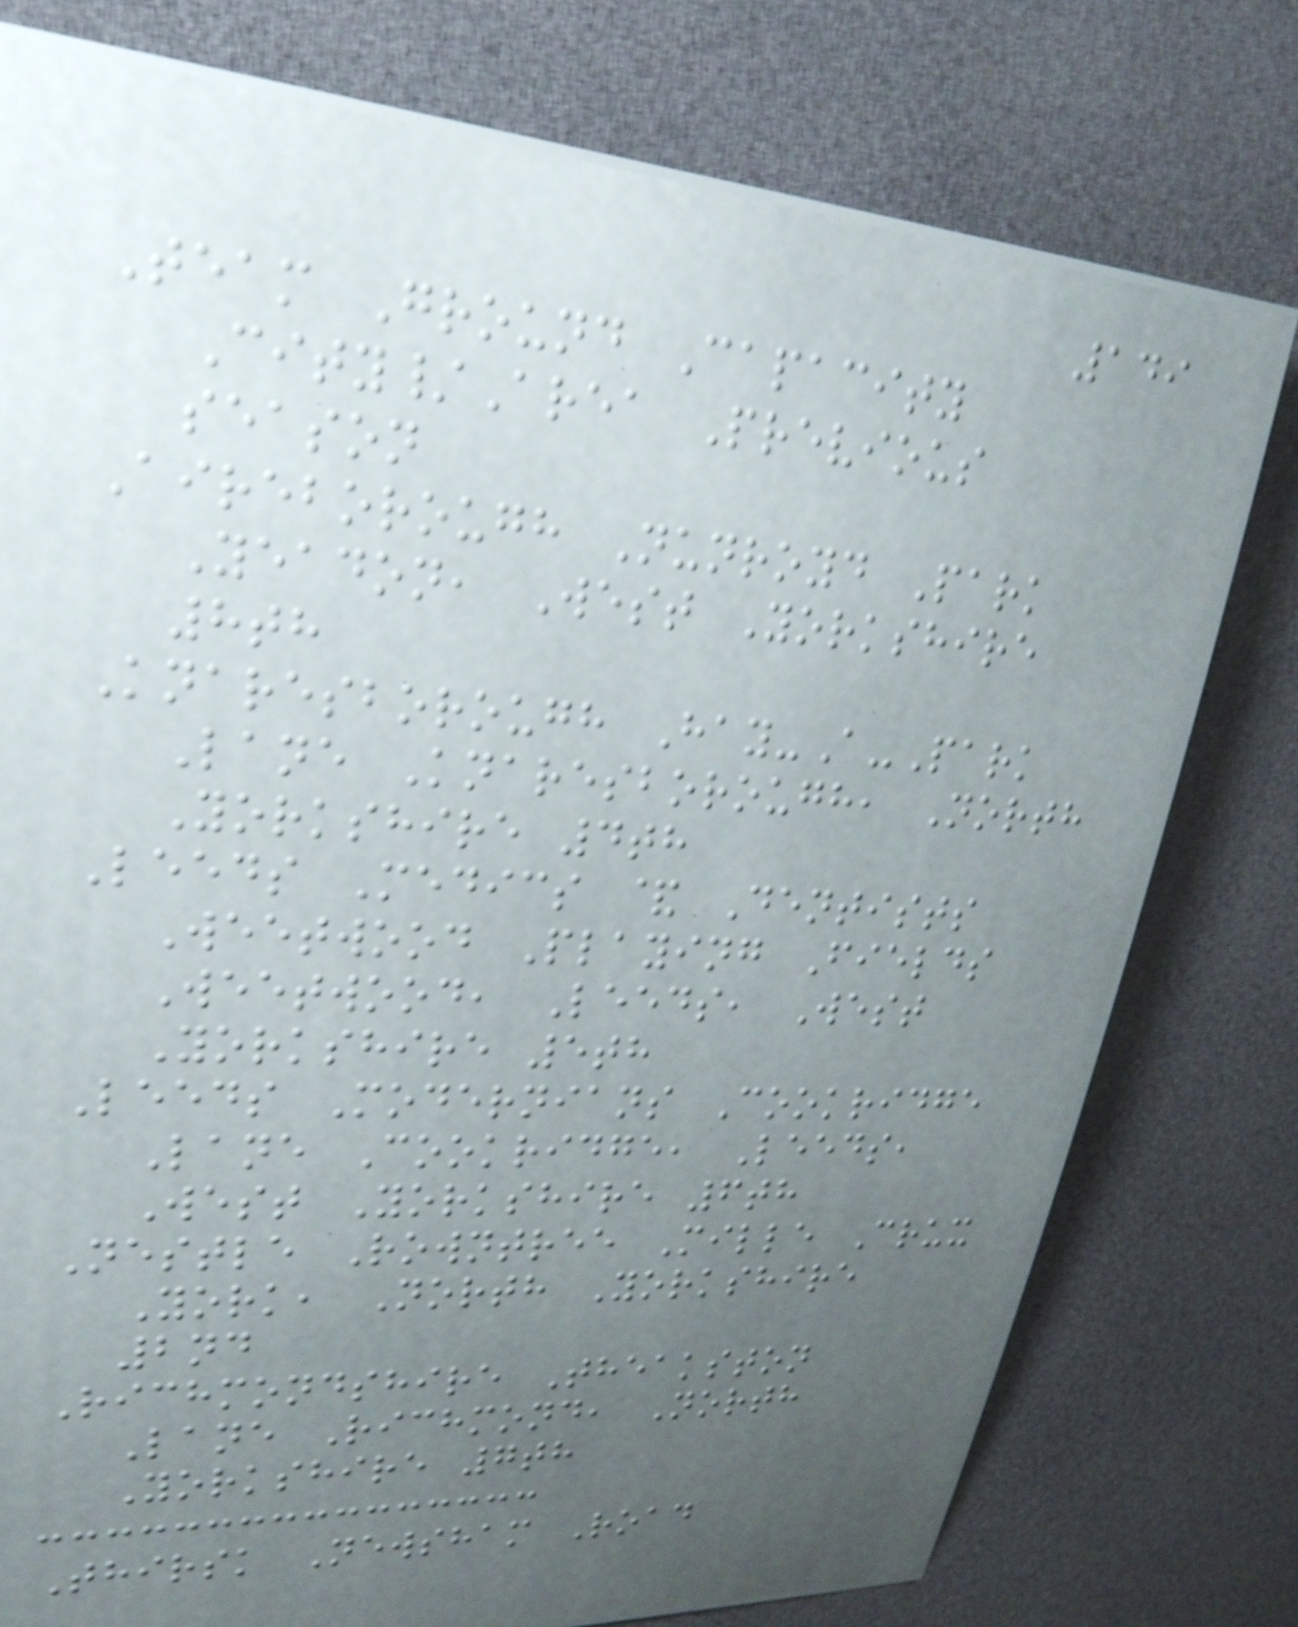149
Team Ground Capacity
City/Area Previous
season
Aireborough Nunroyd Park
Yeadon, West Yorkshire
8th
Knaresborough Hay-A-Park
Lane Knaresborough, North
Yorkshire 4th
Leeds Medics & Dentists
Weetwood Playing Fields
Weetwood, Leeds, West
Yorkshire 5th
Leeds Modernians Cookridge
Lane Cookridge, Leeds,
West Yorkshire 6th
Nestle Rowntree Mille Crux
York, North Yorkshire
2nd
Richmondshire Theakston
Lane Richmond, North
Yorkshire 7th
Thirsk Newsham Road
